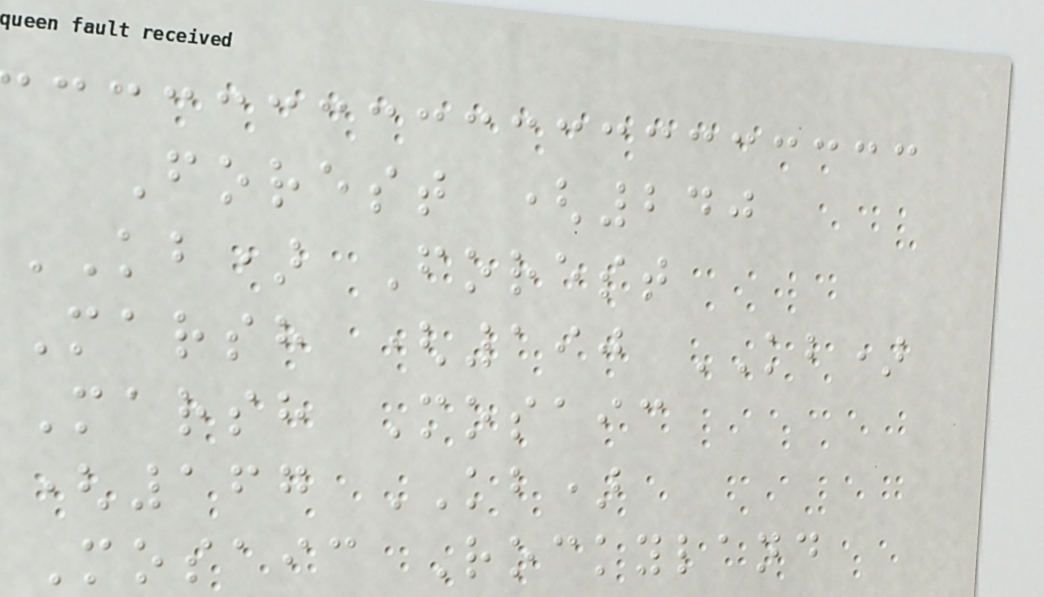Forest (240
KB) Forest
Marsh (190 KB)
Marsh Mosaic
(167 KB)
Mosaic Rockyland
